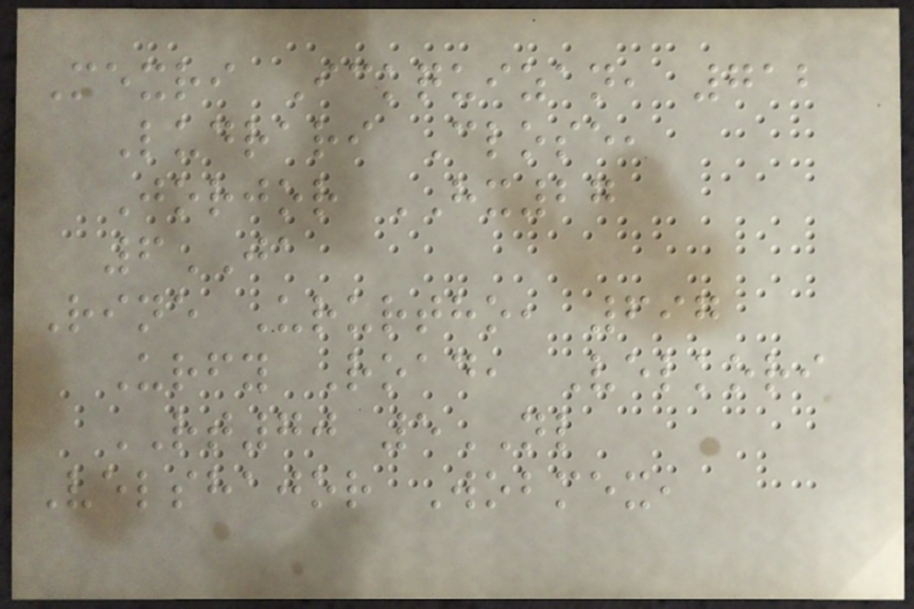Mexri Ickquizan, 712
Ludrari Close,
Jorjor HX27
6JA
Rine Ururtho, 697
Urfy Road, Velkori
RT70 5NL
Velshajor Wobmex,
